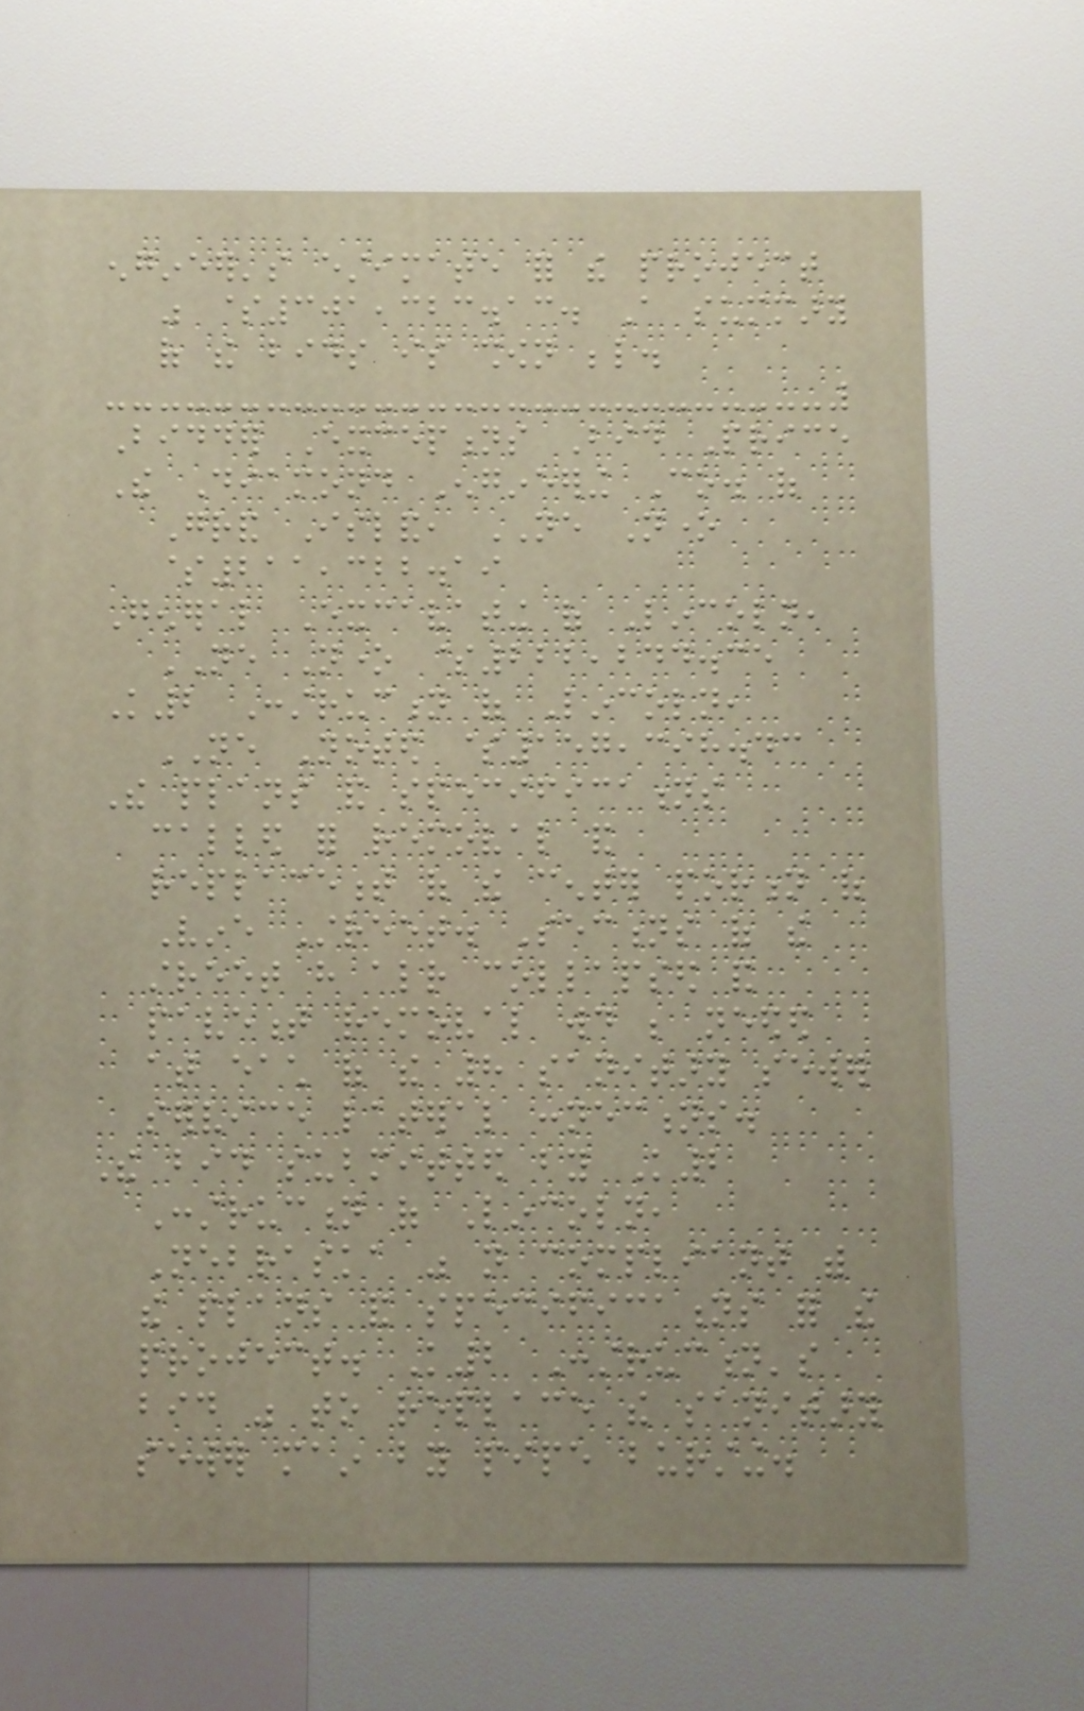engineer's estimate for the project
was $301,323.13. A summary
of the bids is shown below.
Bidder Exceptions Bid Price
The Diamond Engineering Co. of
Grand Island, NE None
$211,322.19
General Excavating of Lincoln,
NE None $222,244.35
K2 Construction of Lincoln,
NE Noted $157,398.43
The plans and specifications
called for removal and
replacement of the center portion of
Vine Street. Sections of the
street have already collapsed and
pavement removal would be needed
at each of the 8 sanitary sewer
service lateral connections.
The bid submitted by K2
Construction of Lincoln,
Nebraska was not compliant with
the plans and specifications for the
project. K2 Construction's
bid was to replace the sanitary
sewer main by pipe bursting.
